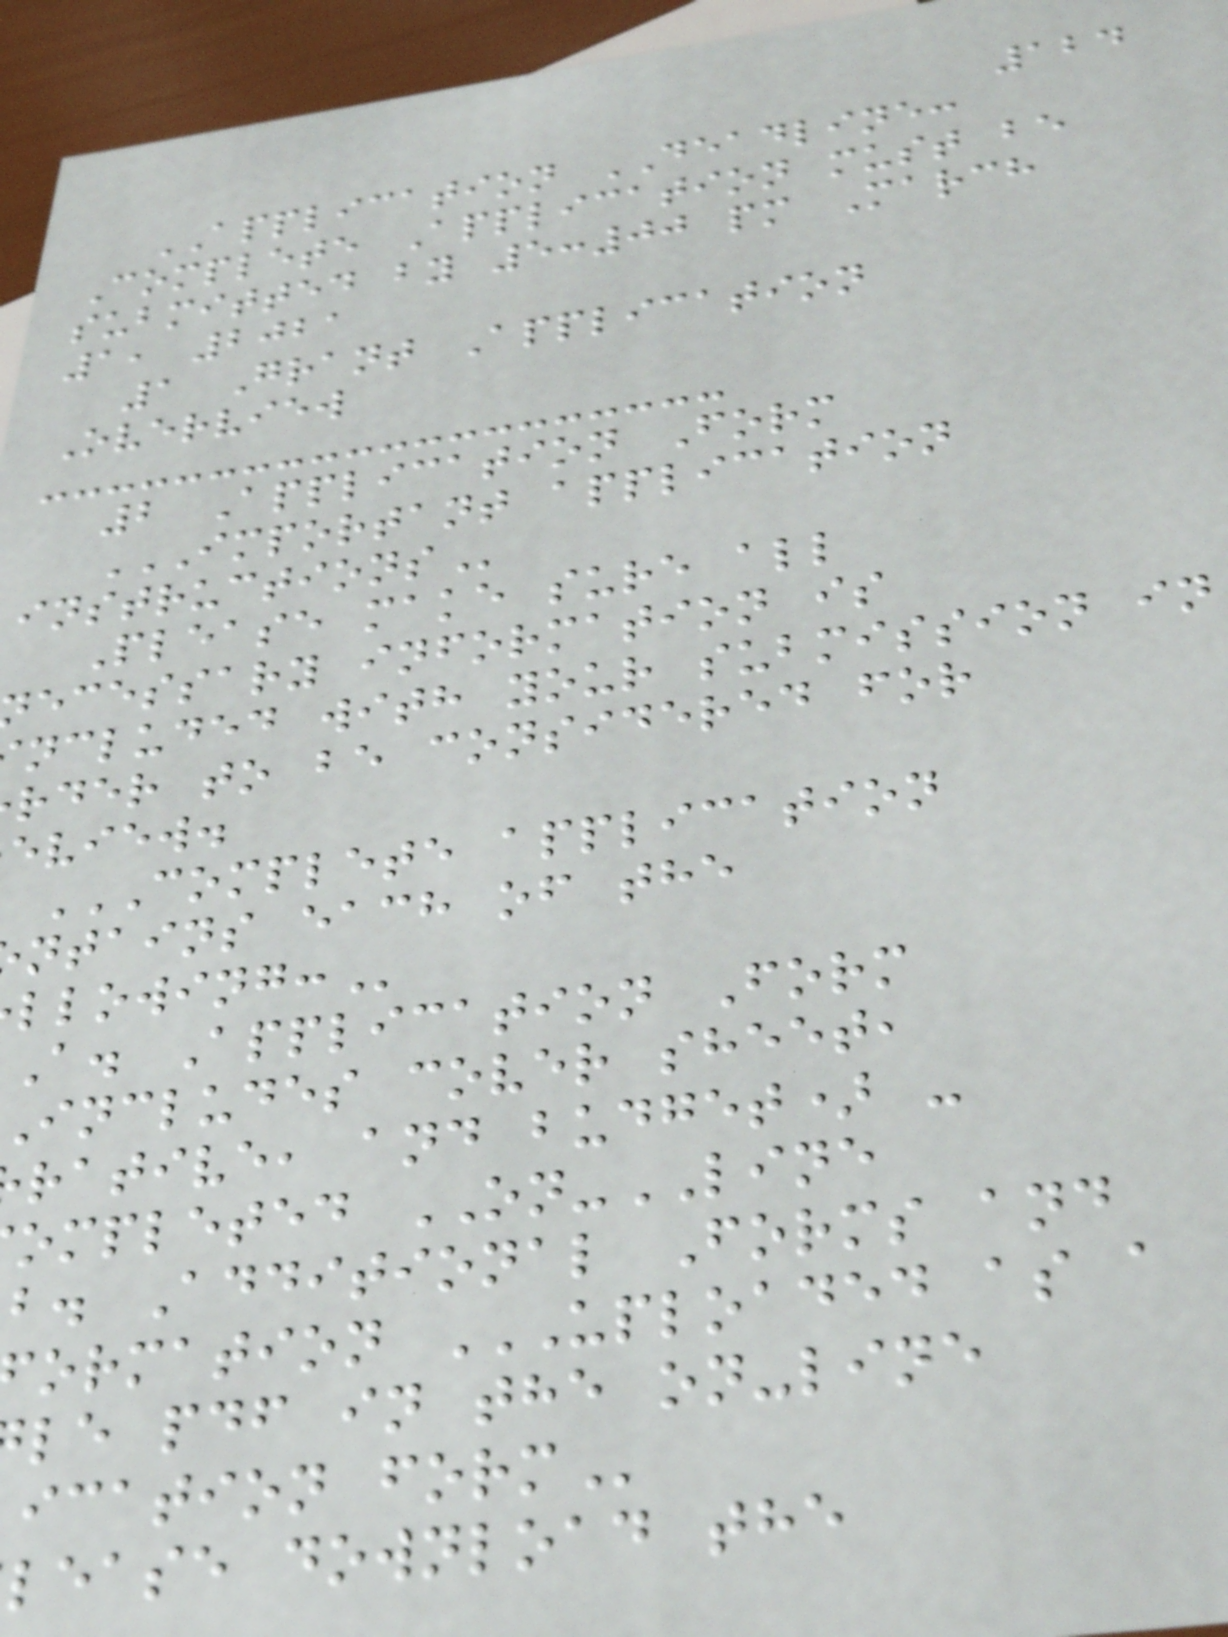124
APPLICATION DEADLINE:
Complete Application must be
submitted by 5:00 pm March
1, 2021
1 Grant Application
Overview
2 Application Form
IMPORTANT APPLICATION
Please make sure all
ecessary information is
ncluded with your submission in
rder to be considered for
eview.
COMPLETE APPLICATION
ntains each of the
A. Application Form
includes cover sheet,
rative, and budget) -
ompleted ON-LINE
b. Additional Forms and
le pdf in the on-line
ication
lease download the
